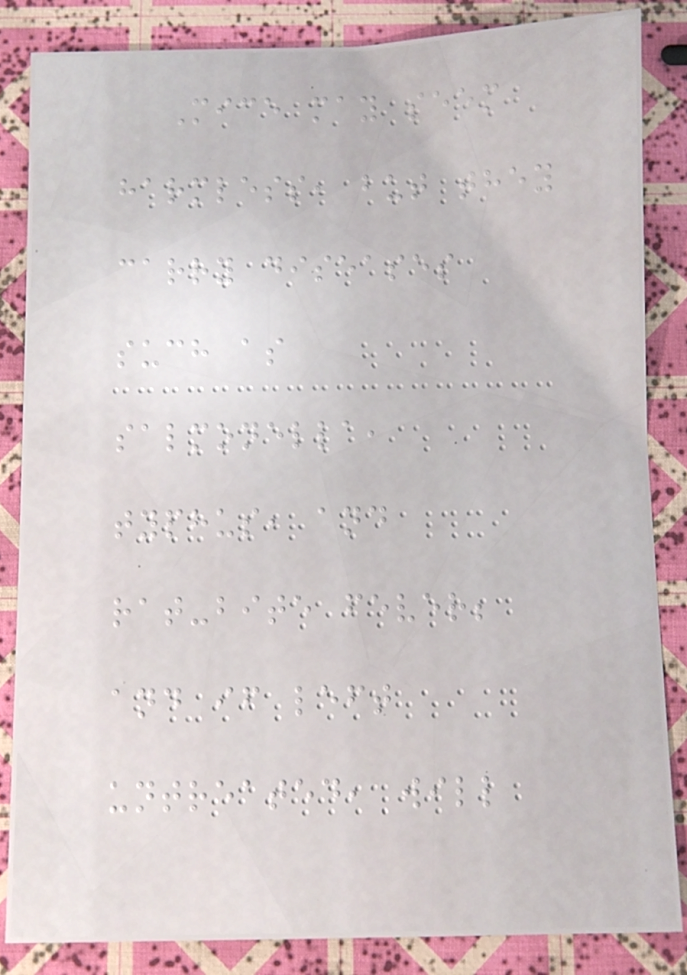Mice may seem
harmless, but they
carry diseases
such as
salmonella,
typhus, and
rat-bite fever;
and if left
untreated, will
